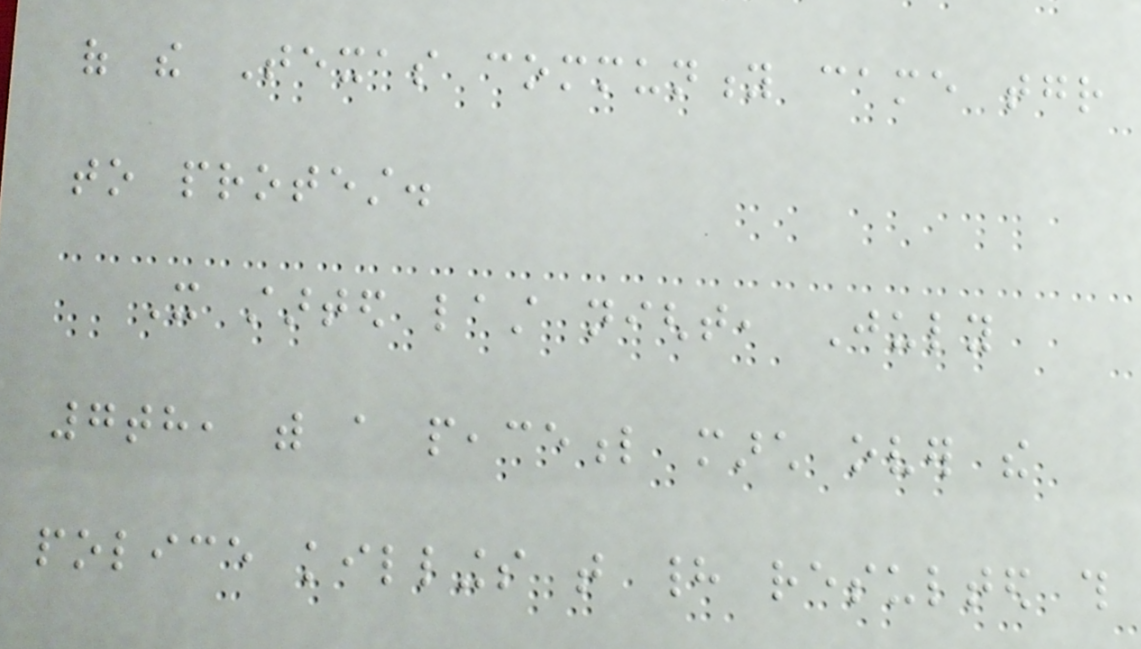of the Texas community came together
to protest.
It started last night, July
7th, with a peaceful march over the
police killings that had resulted this
